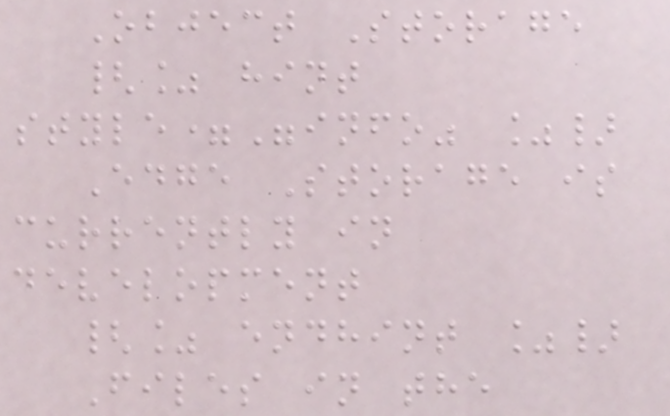Object Storage
{% hint
style="info" %}
Edge Storage is
currently in
development
{% endhint %}
Files in the
